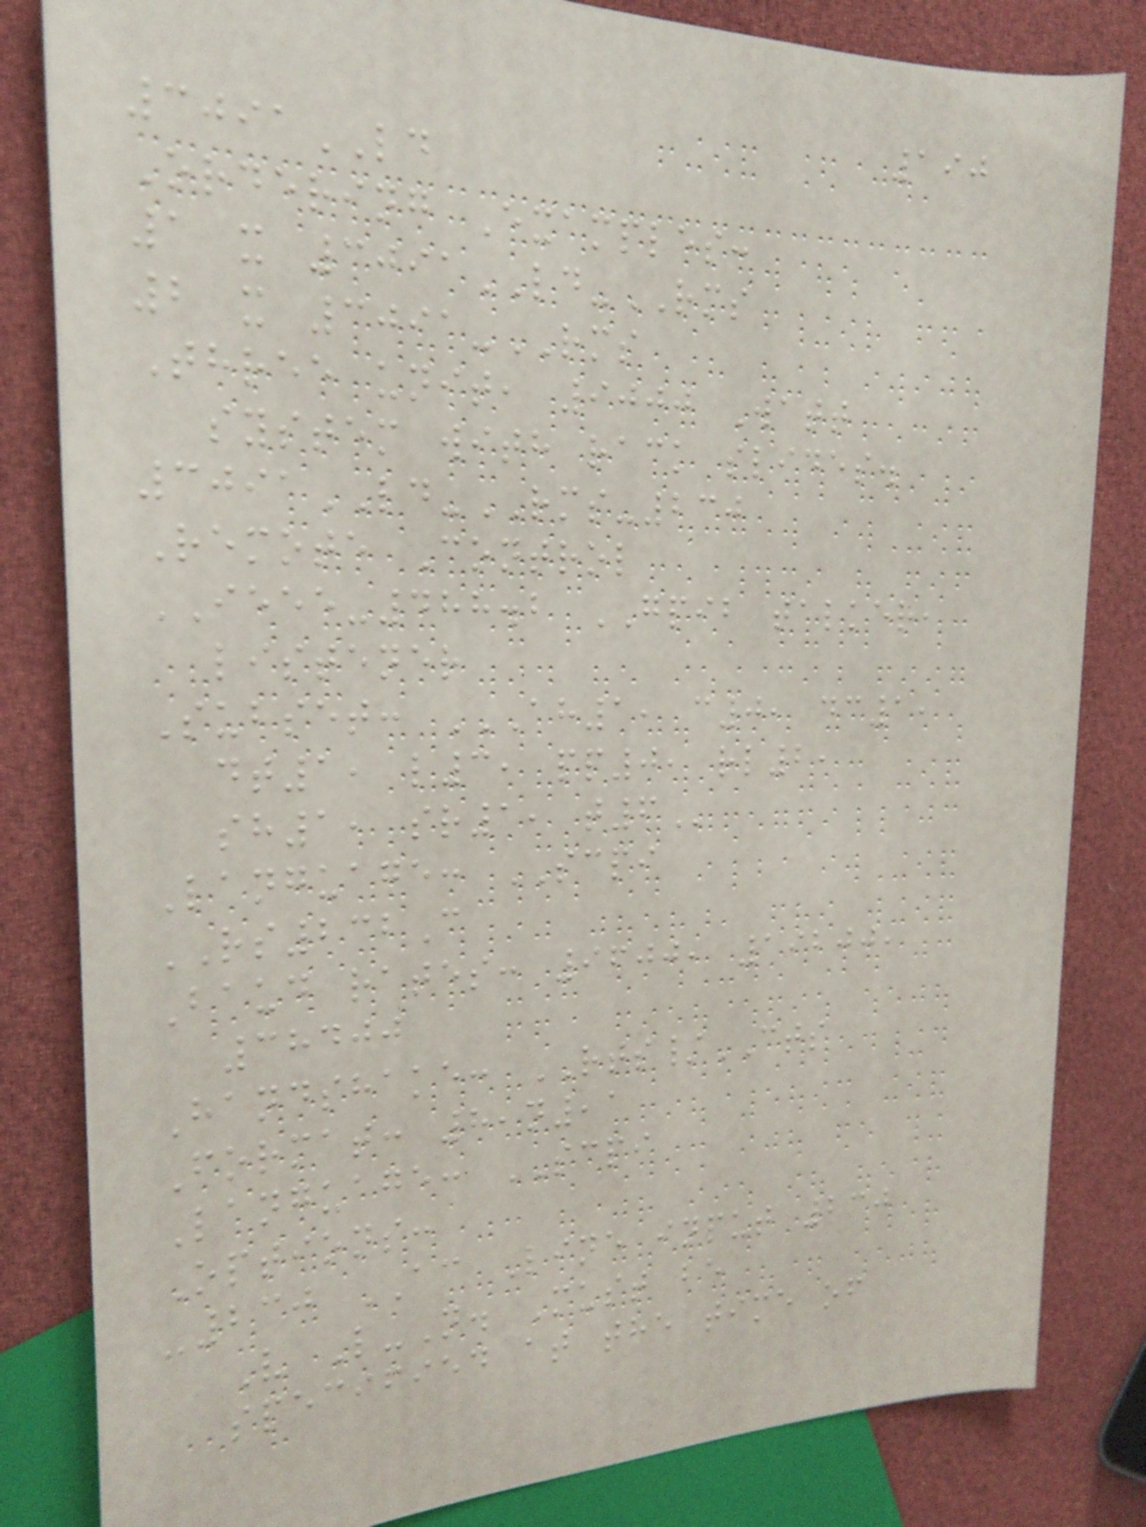190
3091LD
Ordering Examples:
1 x 3091LD-RMS
2 x 3091-RMS
Three unit, 9000 Watt
system with rack slides.
3091LD-RMS-230
Remote Control
IEEE-488.2 GPIB talker,
listener
Subset: AH1, C0, DC1,
DT1, L3, PP0, RL2,
SH1, SR1, T6
Language: SCPI
RS232C
Baud rates: 9600, 19200,
38400
Handshake: RTS/CTS
Format: 8,n,1
Language: SCPI
Options:
-230 AC Line input 230
V L-N. Must be
specified at the time of
